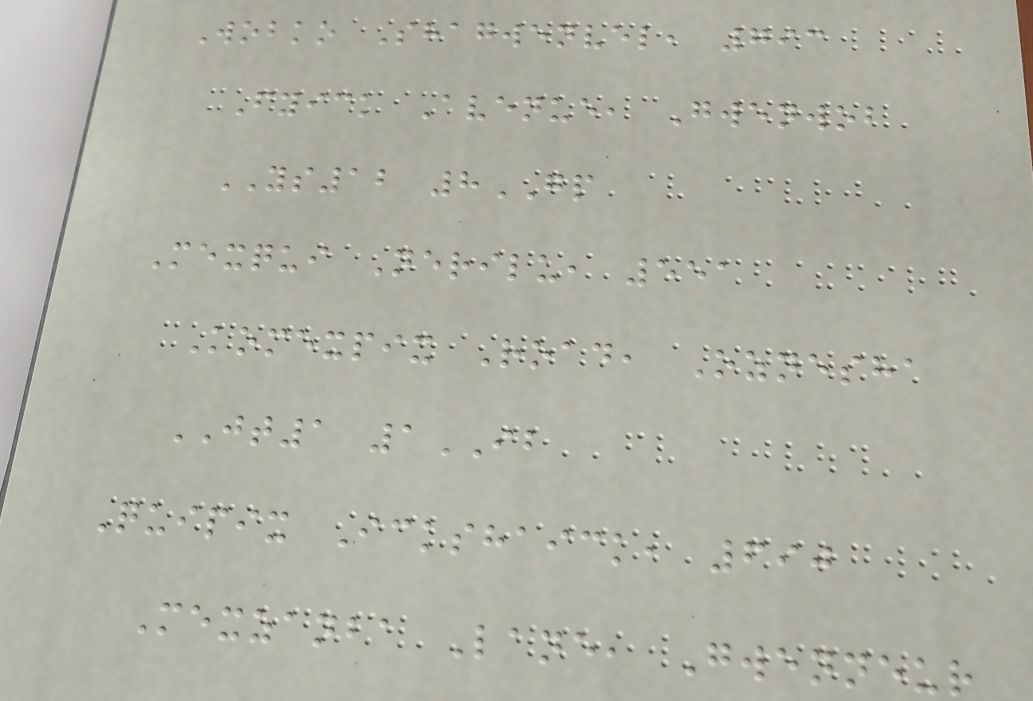Wobko Shagwenvel, 793
Fyick Avenue, Gwenwob
YS12 8GP
Mexqui Nerilu, 551
Komexpix Road, Oznesha
JT1 1IB
Quipix Ickshaick, 690
Mexzanba Lane, Gwenneur
